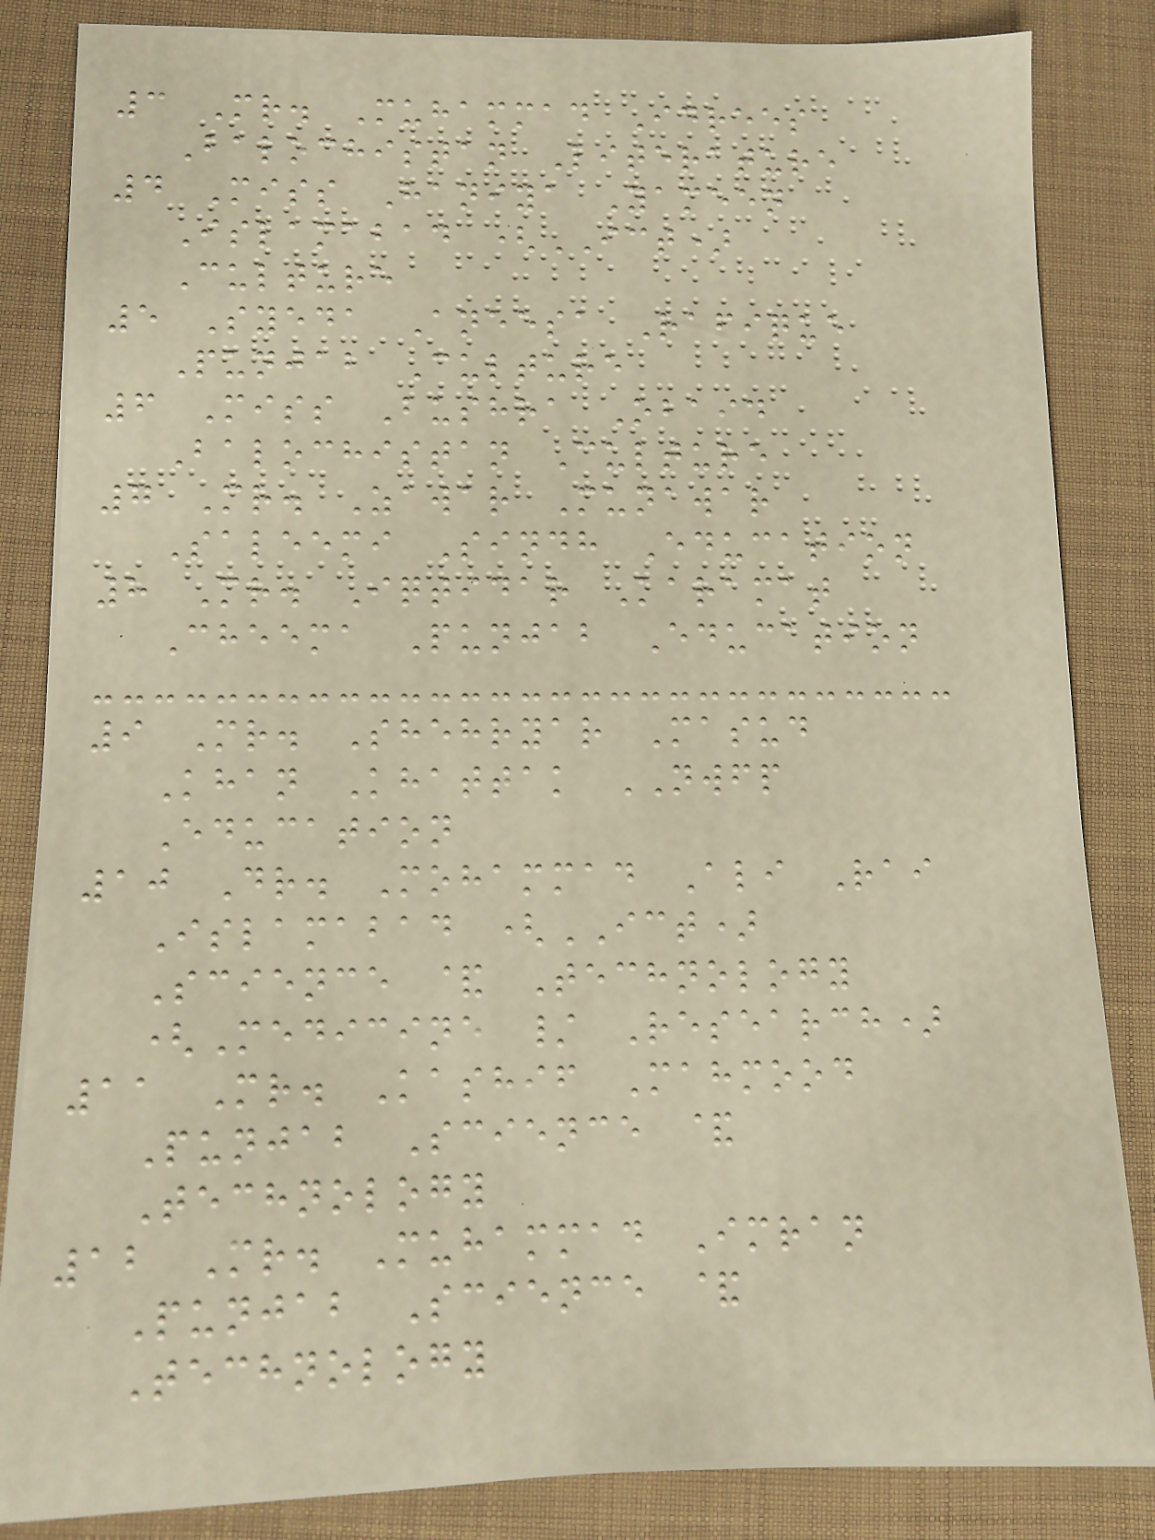3 Mr. Muhammad Idrees
Balochistan Literature
4 Miss Haniya Yameen
Islamabad (ICT)
Culture
5 Syeda Aneesa Rafique
Punjab Culture
6 Miss Bushra Obaid
Balochistan Culture
7 Mr. Zawar Munawar
Saleemi Sindh Education
8 Mr. Iqtidar Karamat
Cheema Punjab Education
9 Mr. Shehryar Masud
Khan Khattak NWFP
Education
10 Dr. Mohammad Ali Rai
Islamabad (ICT)
Science & Technology
(Medicine / Research)
11 Mr. Kashif Mahmood
Punjab Science &
Technology
12 Mr. Muhammad Imran
Punjab Science &
Technology
